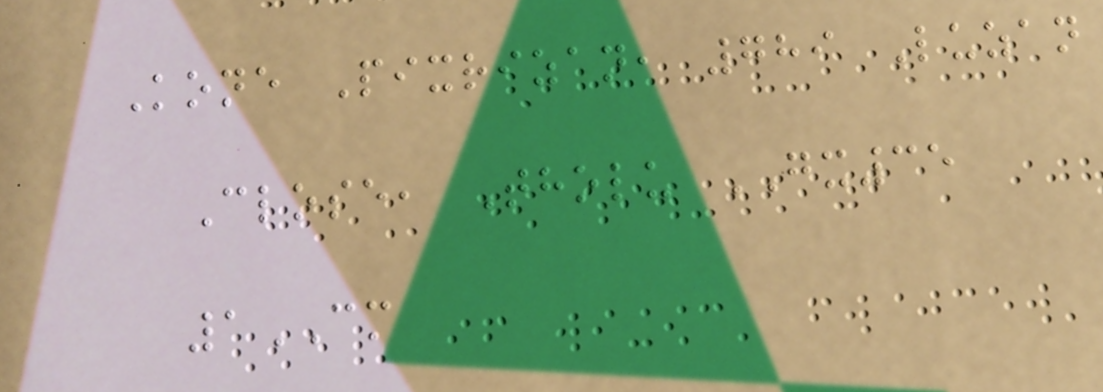Kone Pixrizan, 789 Luzan
Close, Tholu GX35
1CM
